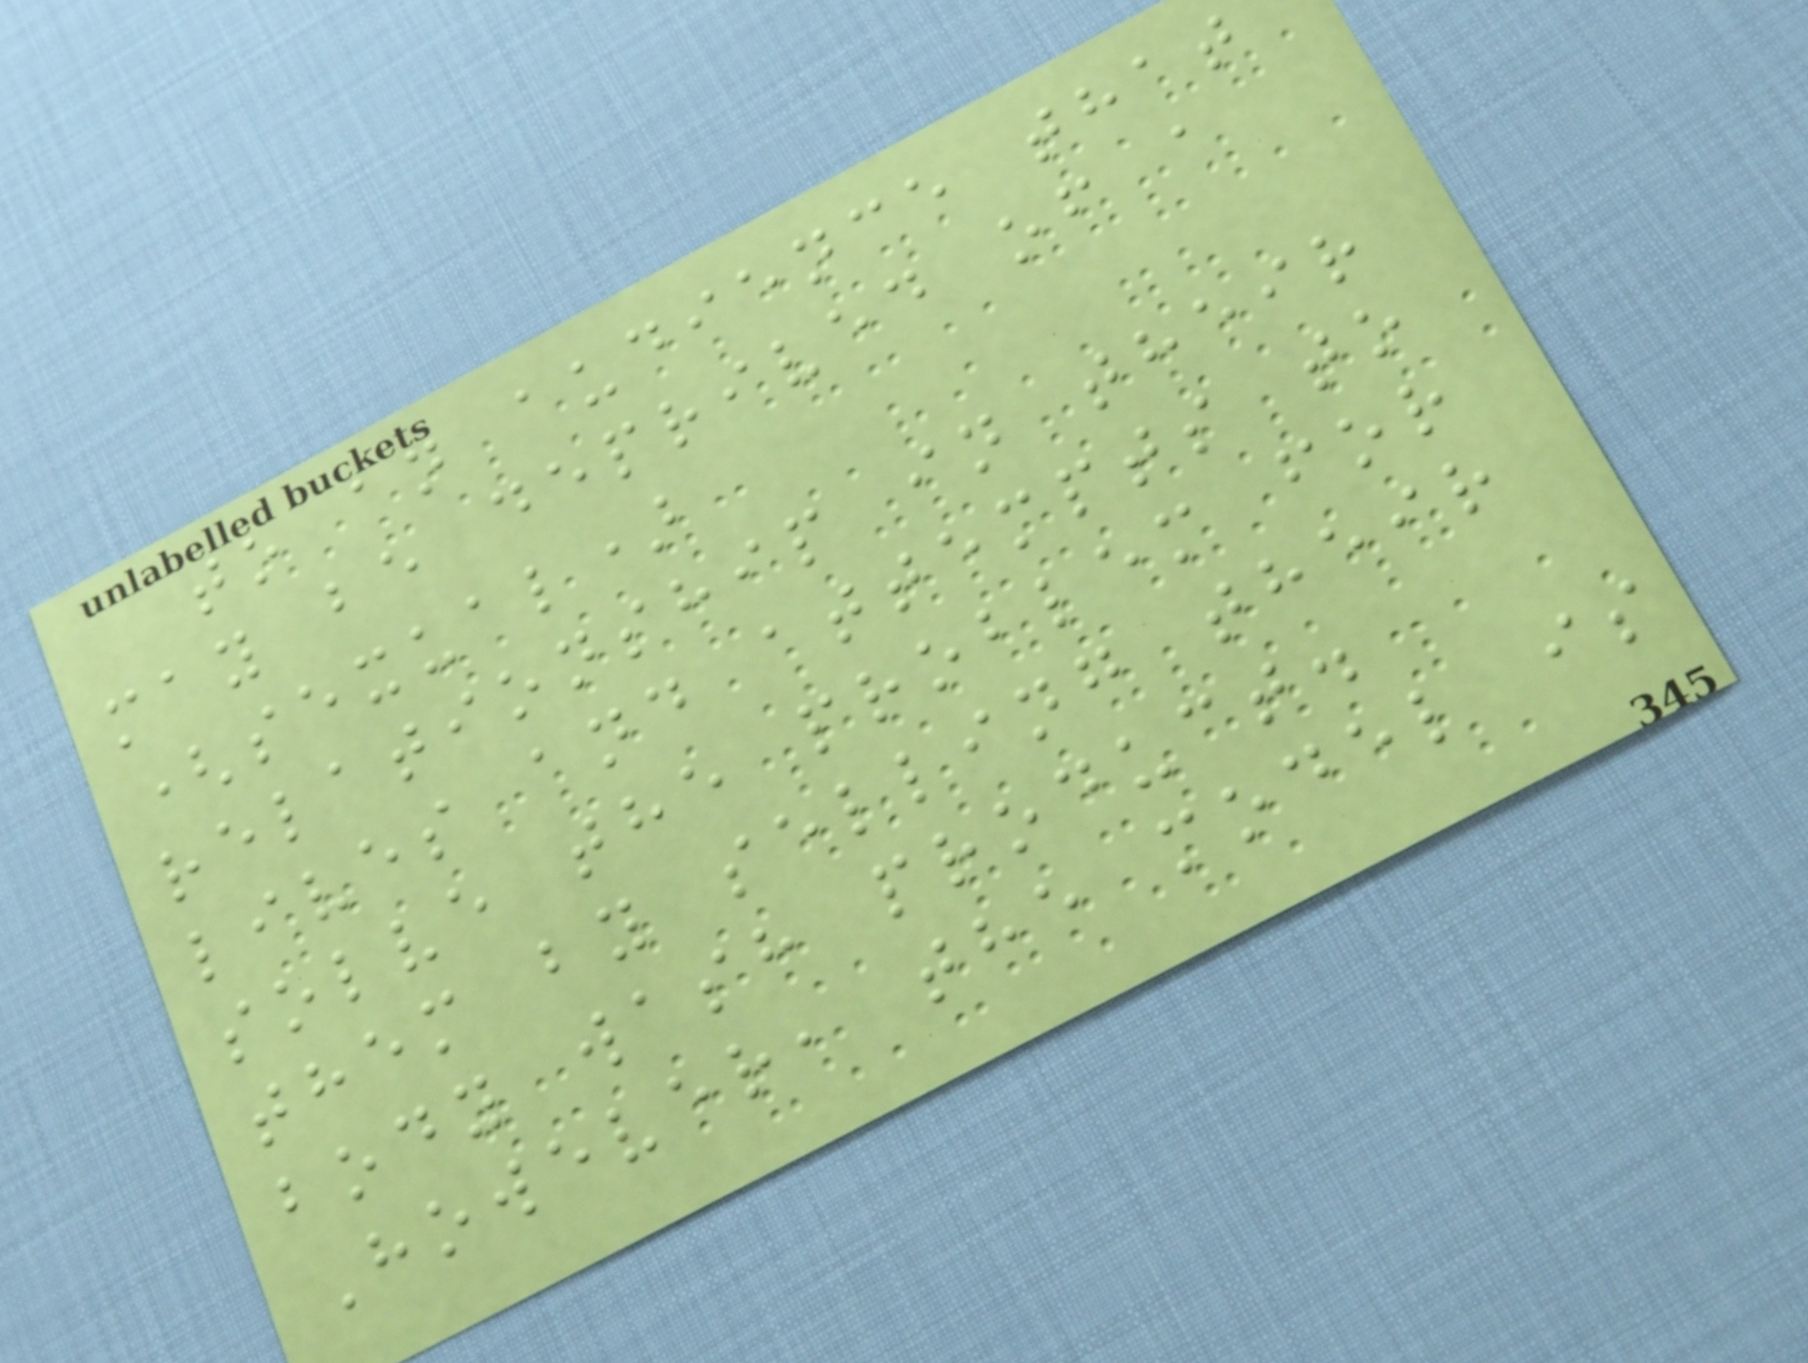to an audience that
may be deprived of a
(sexual)
relationship in their
lives and attempts to
solve the problem for
them by selling their
body wash product.
However, the model is
